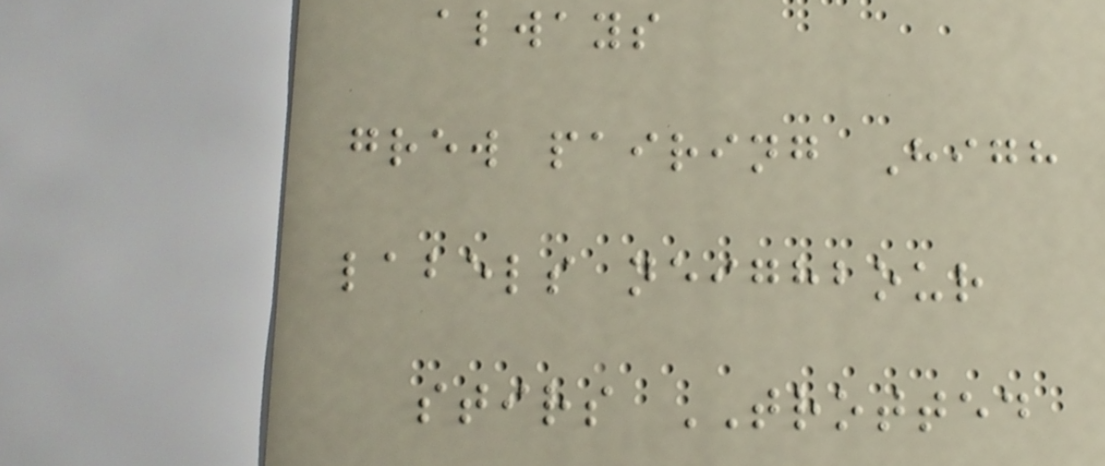always
grew pairing High
labels neighbour
stirs TROTTED
